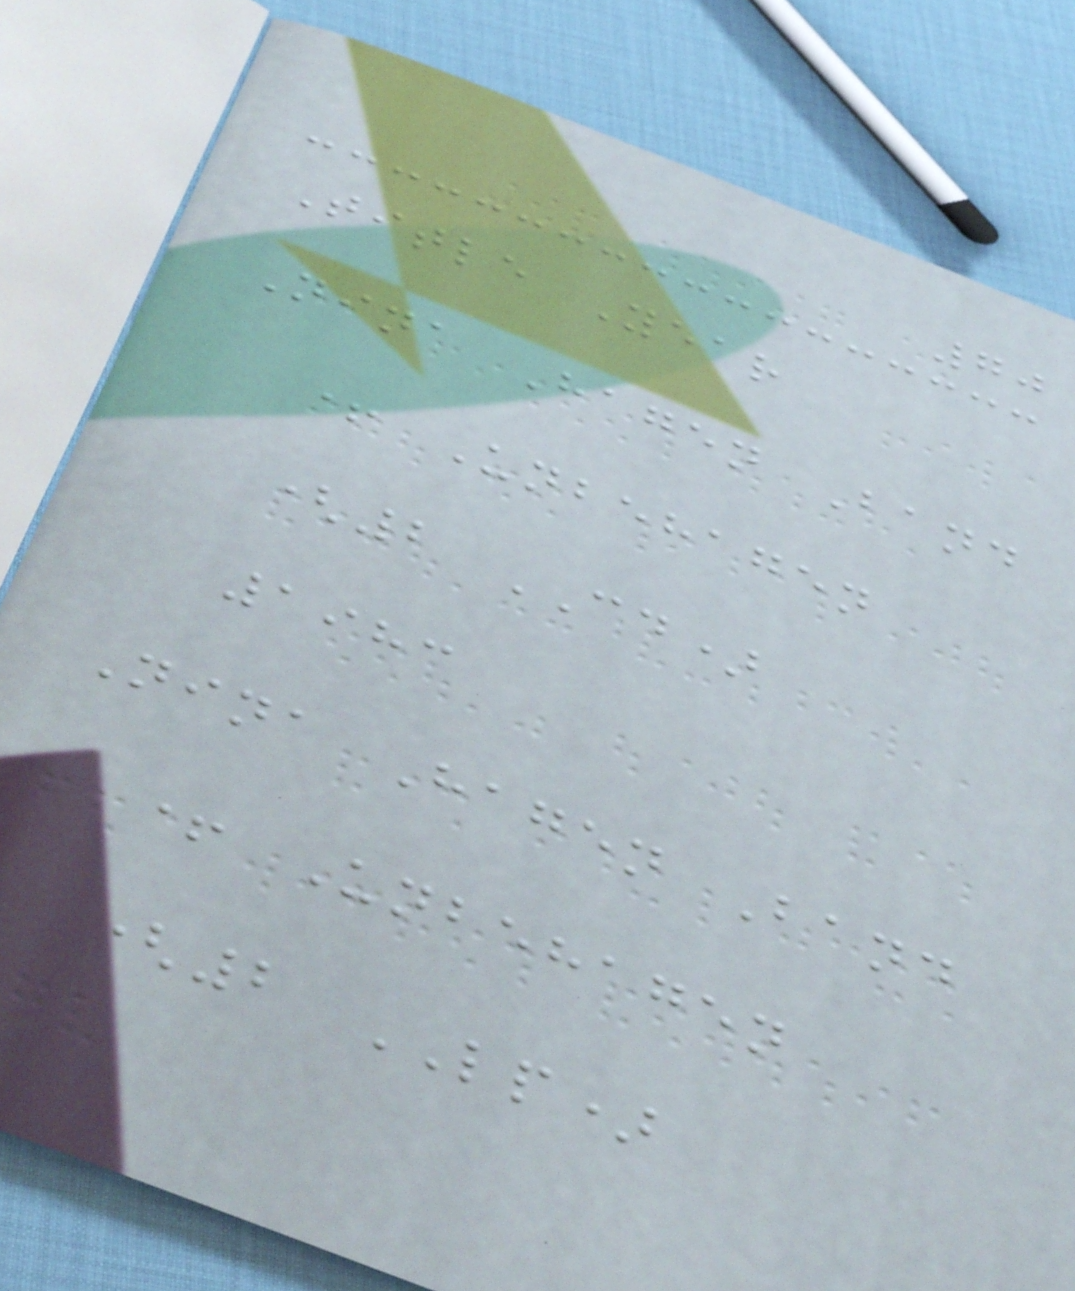70
Title Year
Nina Hagen Band
+ Unbehagen
(2 CD)
1983
Nina Hagen Band
+ Unbehagen
(2 LP)
